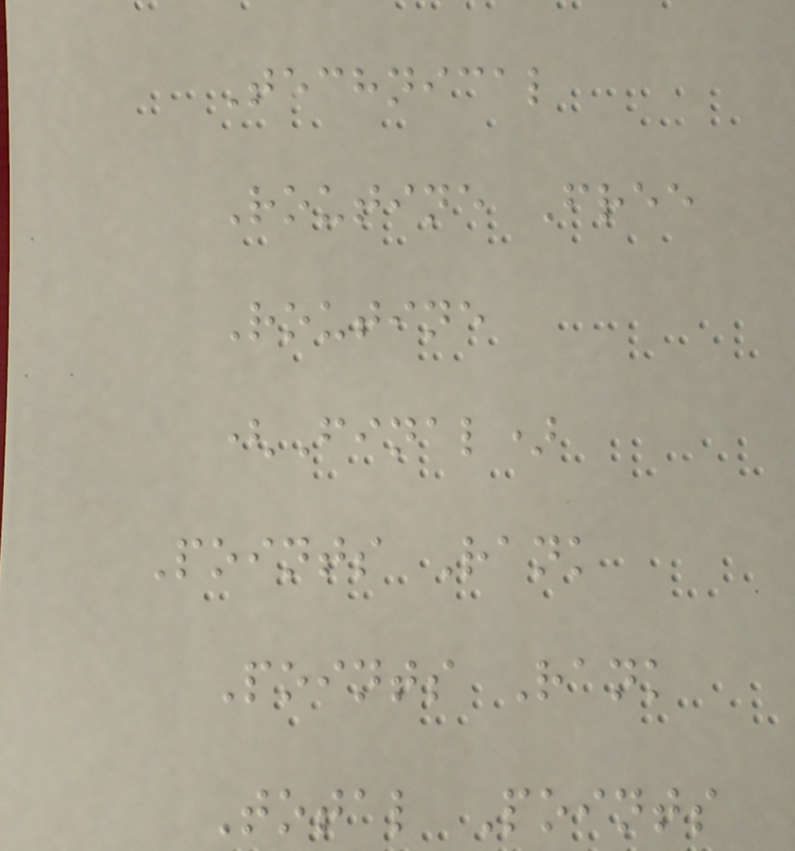Technical
Routine Free
Routine
(Final)
Points Rank
Points Rank
Total Points
